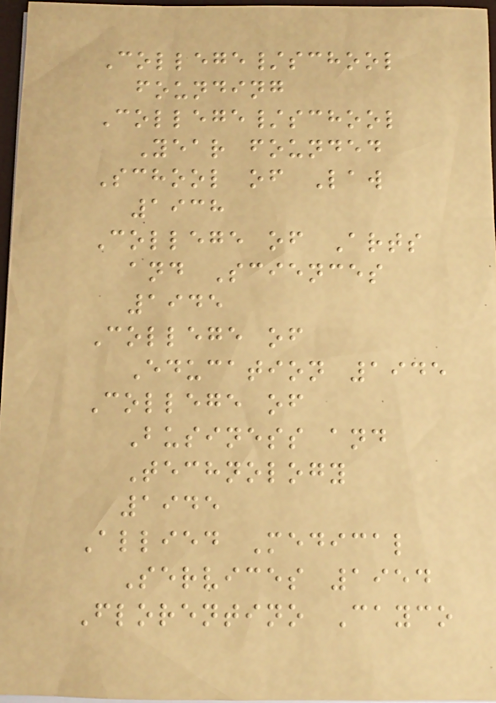College/school
founding
College/school
Year founded
School of Law
1938
College of Arts
and Sciences
1945
College of
Education 1945
College of
Business and
Technology
1945
Allied Medical
Services 1954
Florentino Cayco
